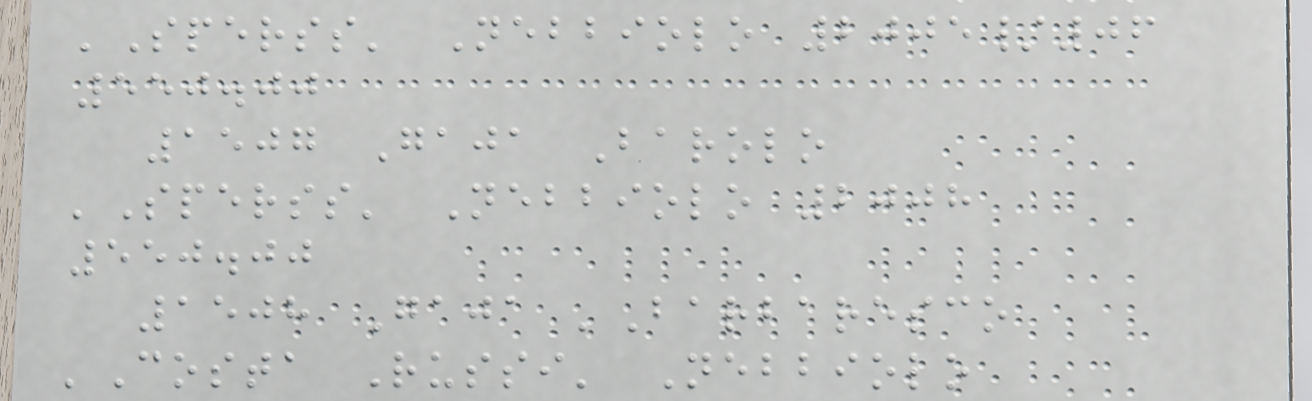'Sperss' Nebbiolo 2005/06
550.00
1507 Gaja Barolo
'Sperss' Nebbiolo 2008
550.00
1508 Gaja 'Barbaresco
'Costa Russi' Nebbiolo
